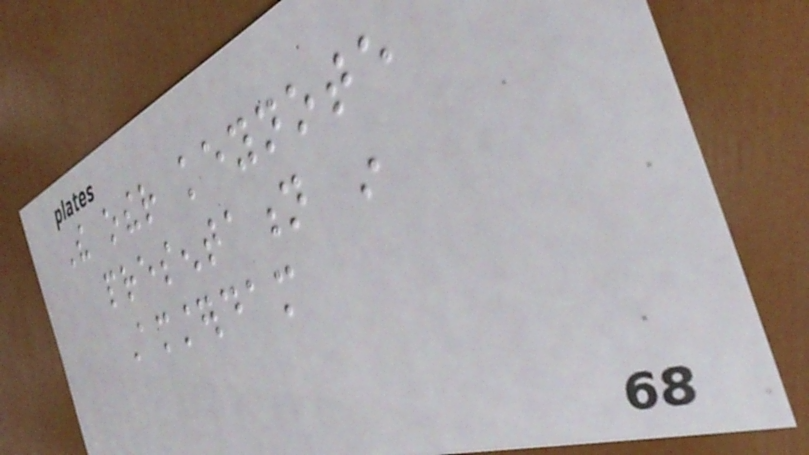The other keynote
presentation in
Amsterdam
